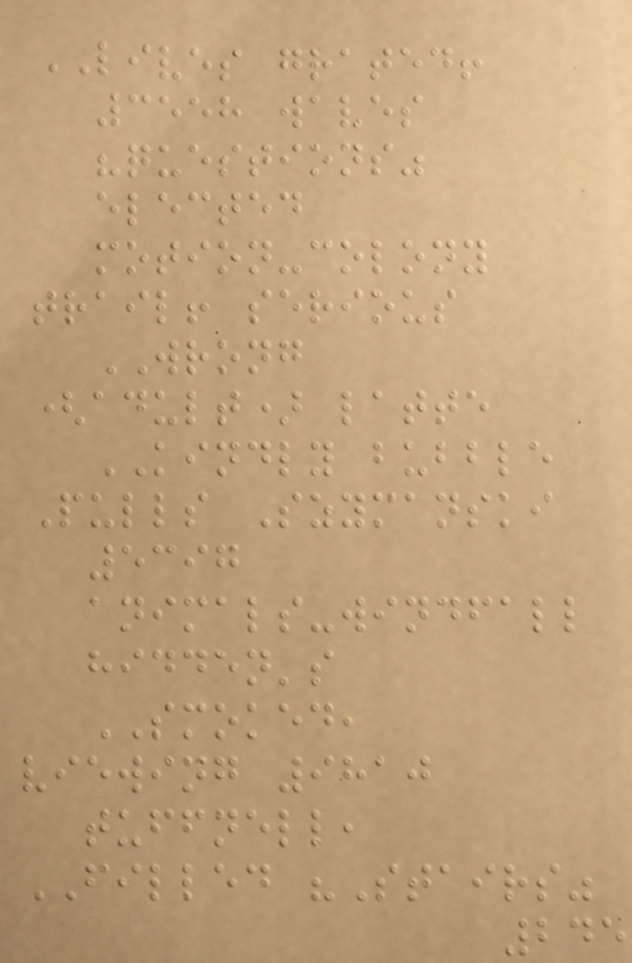LIVES grated!
3558 waves
"questions"
elected
motion-colony
trail! serious
WRONG
(adult) latte
KINDLY bubble
Pulls Szymanski
5397
animals-windfall
hidden's
SMOKED,
viewing 9810
tuffnell,
FILLED "Stairs"
245
